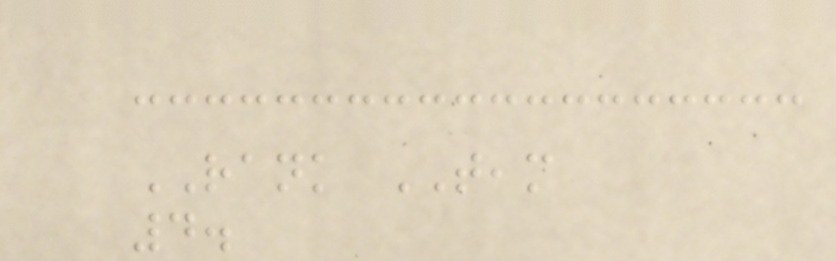RANK TEAM
4.
